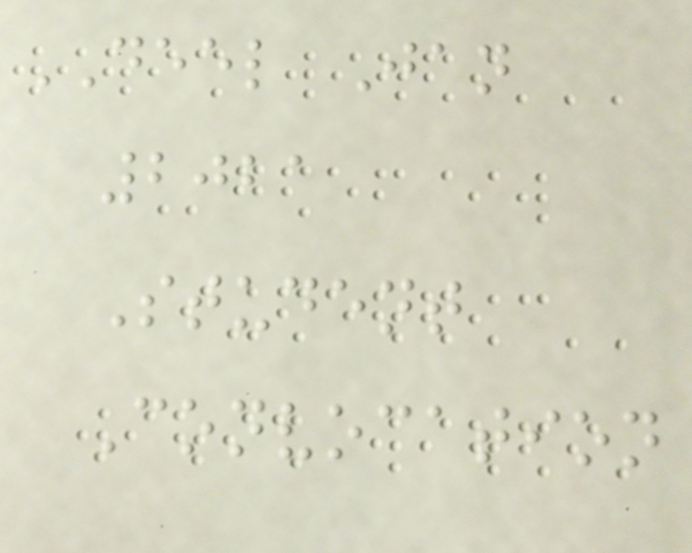DEEL Jan
2021
Student
Convocation
